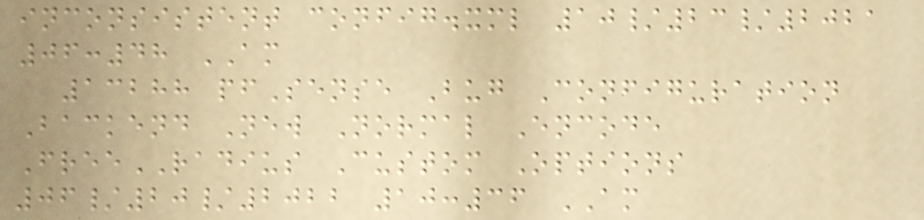inconsistent config.xml 10/23/2021
06:48 AM
13288 pfSense Bug Configuration
Backend New Normal Encode
FreeRADIUS Custom Options
06/20/2022 10:36 AM
